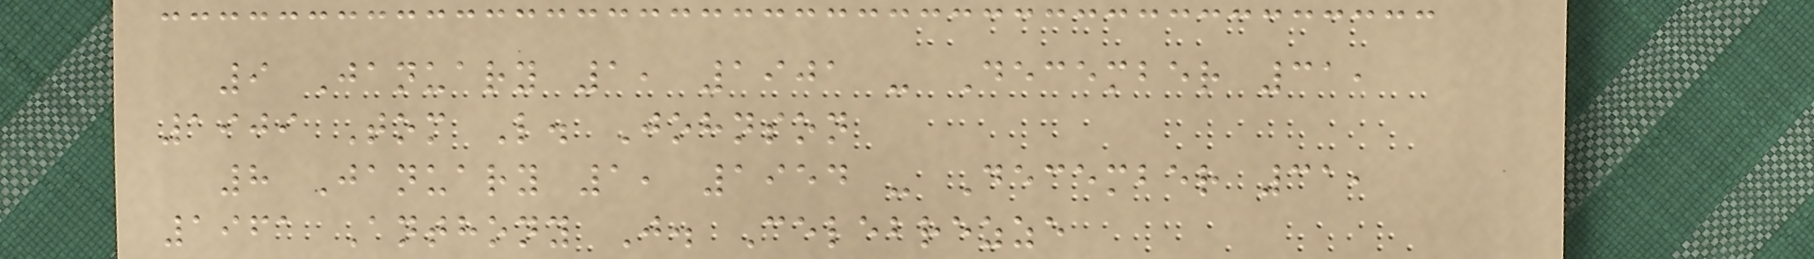9 January 1, 1901 - December 31,
1909 Tom L. Johnson
8 January 1, 1954 - December 31,
1961 Anthony J. Celebrezze
